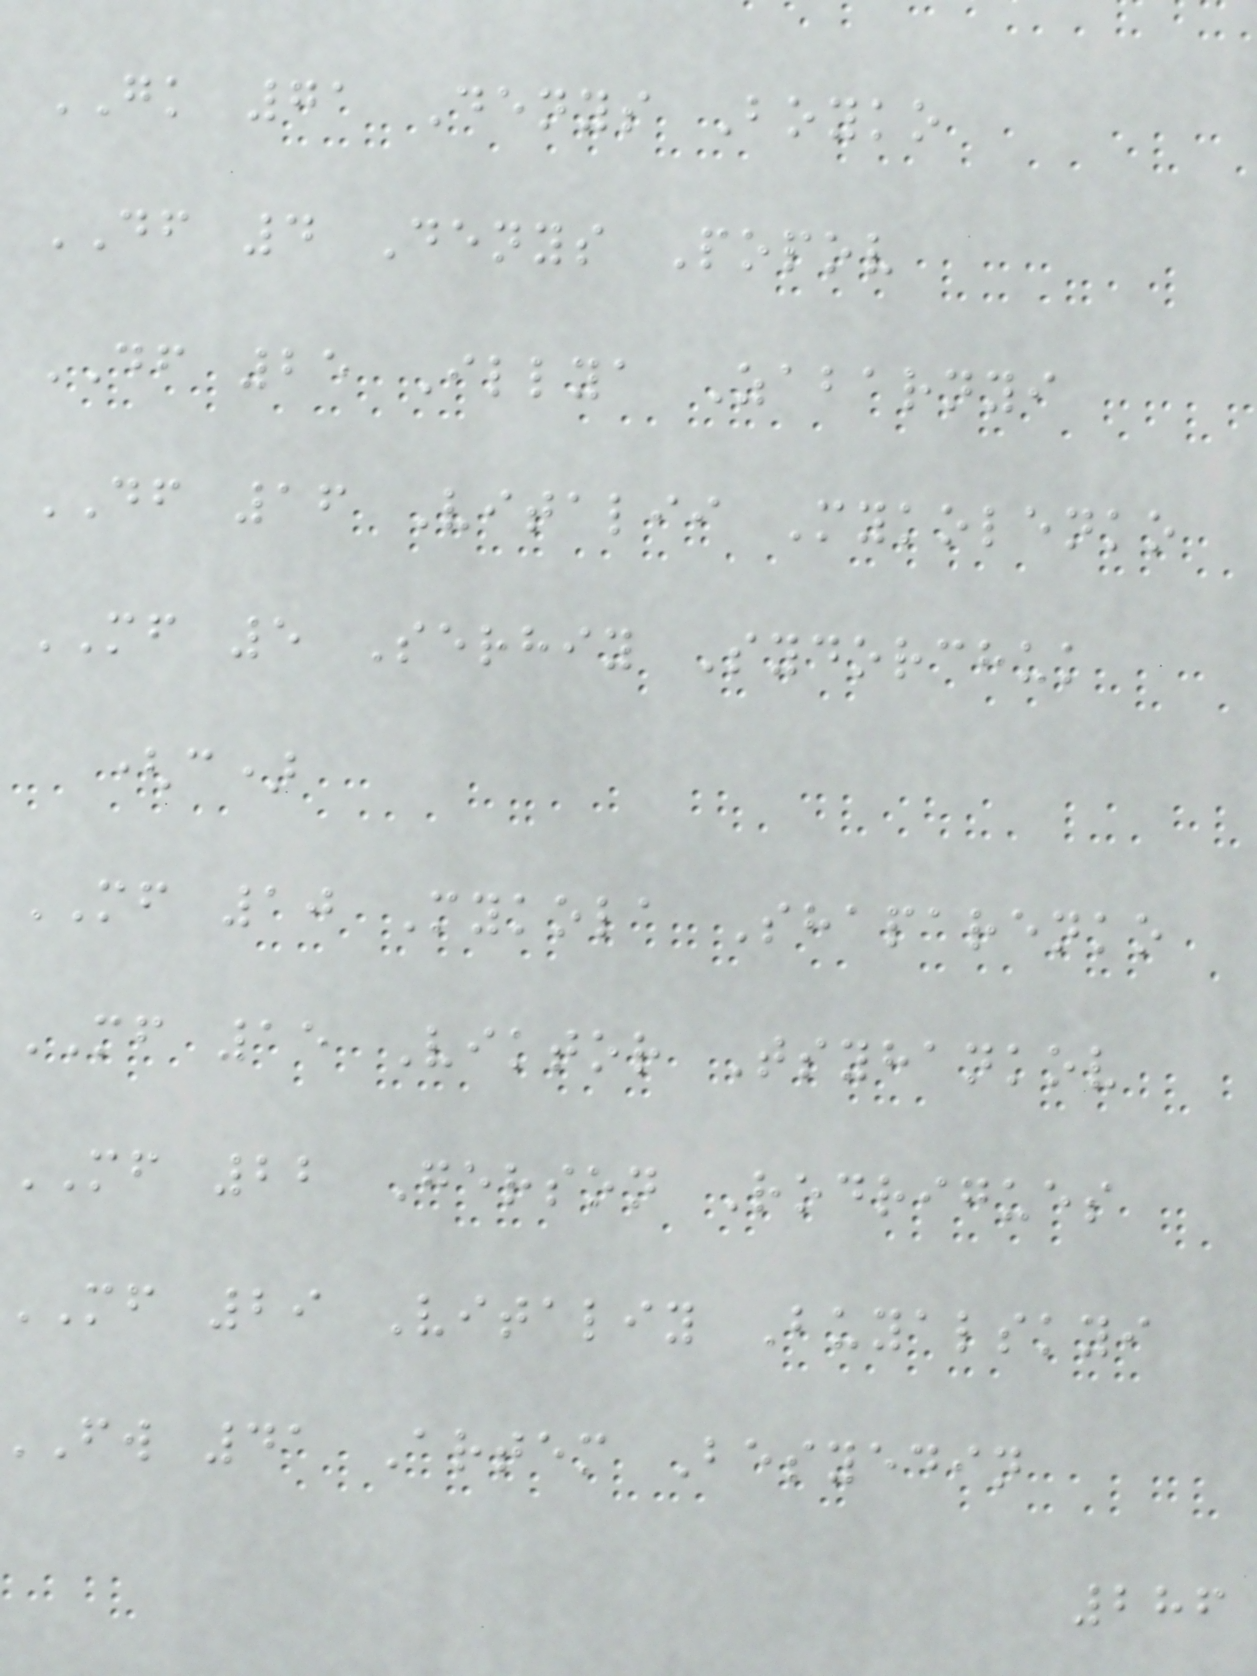GK 71 Denys Boyko
DF 4 Denys Popov
DF 25 Illya Zabarnyi
DF 16 Vitalii Mykolenko
MF 5 Serhiy Sydorchuk
(c)
MF 10 Mykola Shaparenko
MF 15 Viktor Tsyhankov
MF 22 Gerson Rodrigues
MF 29 Vitaliy Buyalskyi
fw 41 Artem Besyedin
286
